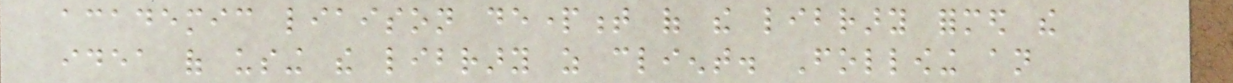academic liaison department of the library formed the
idea of using the library as client. Following an
